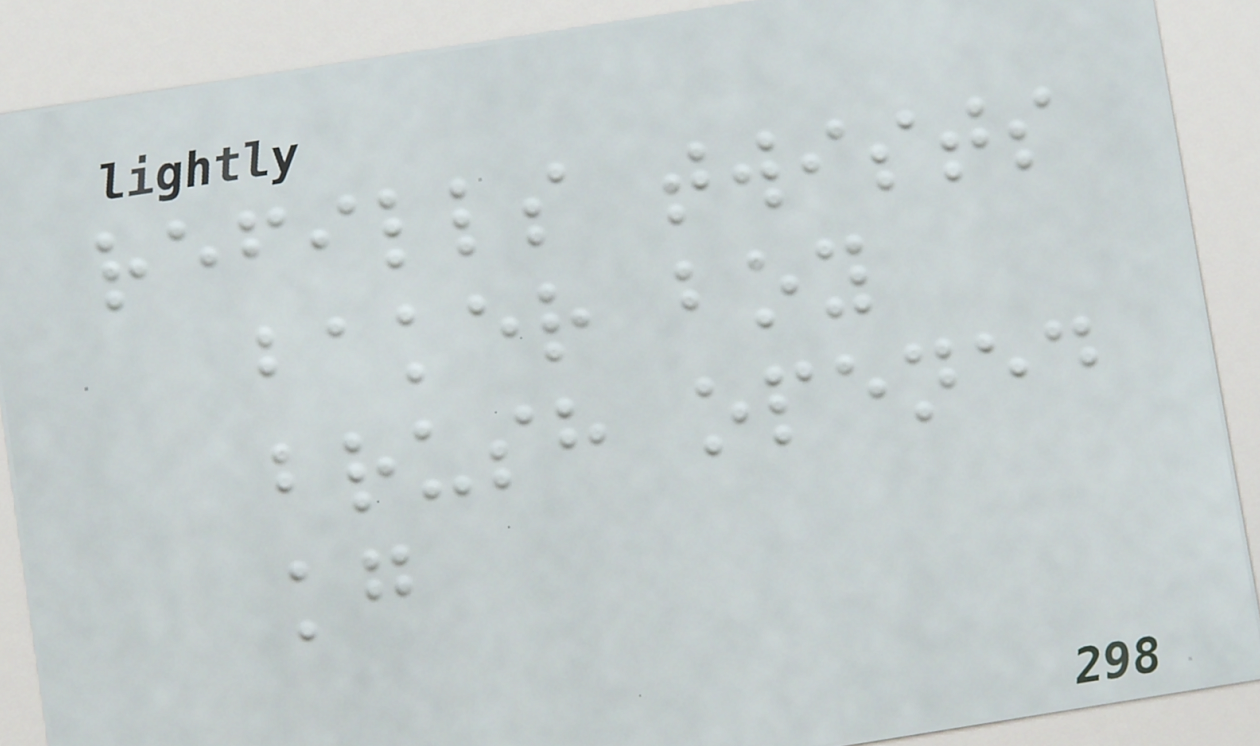refills twists
baker boy
brush opened
kg
